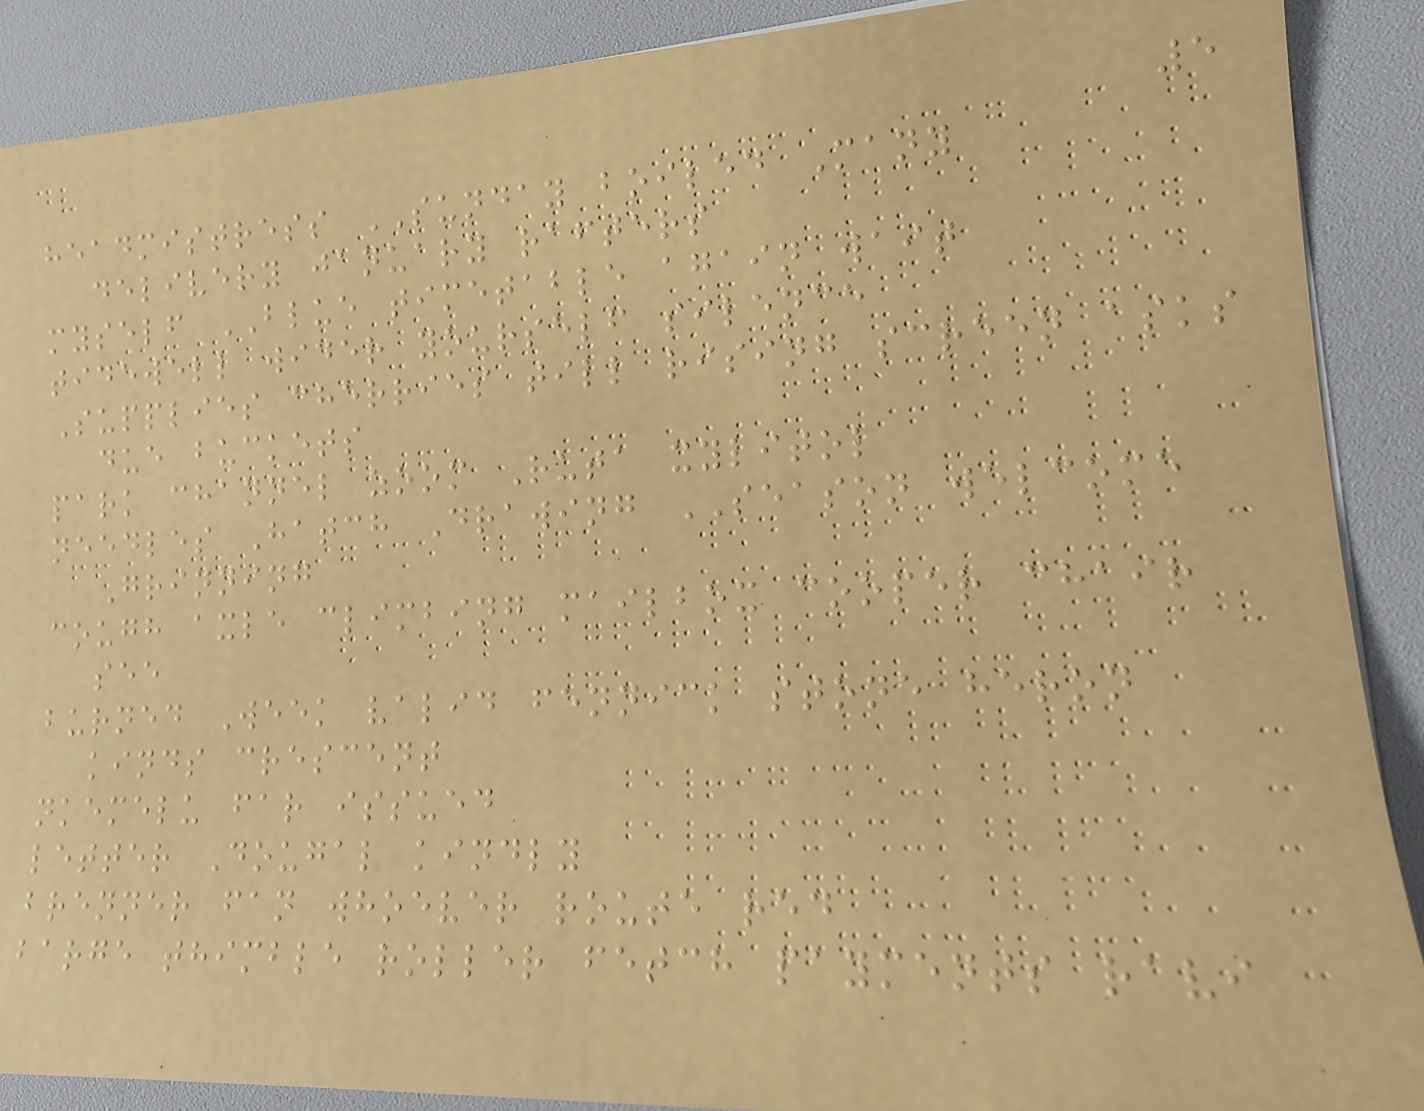5
headmistress SUNDAY boiled Many
delivery january rafters
myself BLUE timetable again wait
tidewell wider yourself silence
Supplies cherries till rising screen asks
due buckets
park channel zoom Ruta xylitol
needles Hatch Drawing SEASON welcome
Grinning
cough axle climbing mailbox cooper chair
see
burned Week valid fennick stone heron
kinds crescent
nkemelu far issued
letter Dougal kindly
brenner fan whoever route red
barge thimble roller fetch payments ravi
